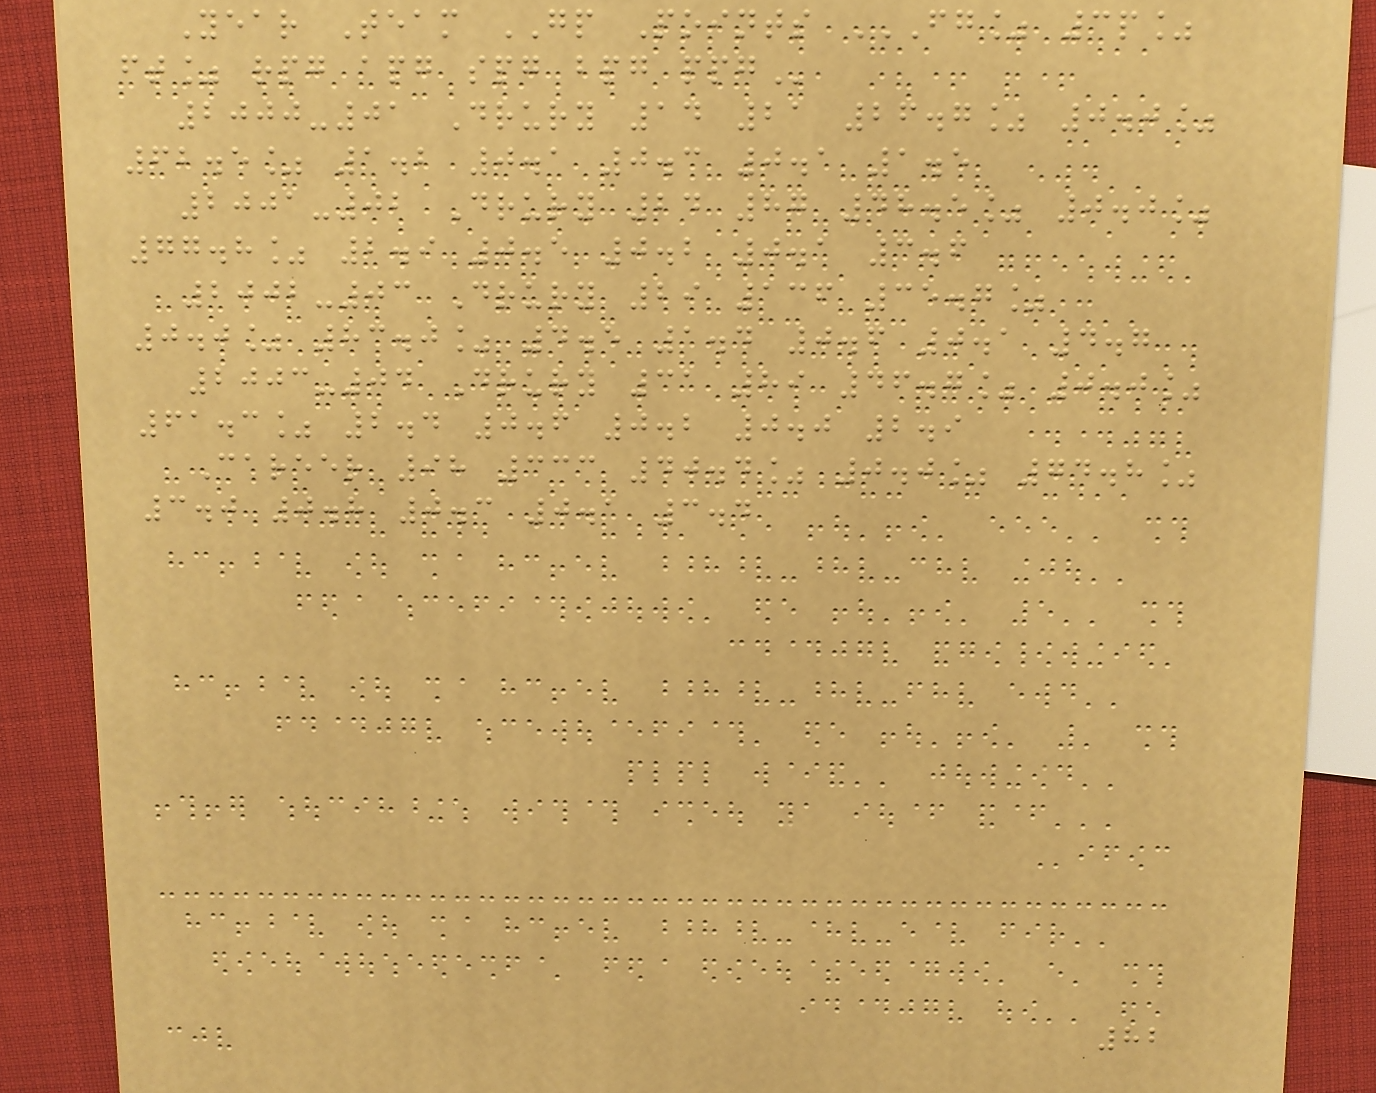Year Team GP Points FG% 3P%
FT% RPG APG SPG BPG PPG
2000-01 Drury 14 21 26.7% 0.0%
62.5% 1.2 0.1 0.3 0.1 1.5
2001-02 Drury 24 87 48.5% 0.0%
77.8% 2.9 0.5 0.2 0.1 3.6
2002-03 Drury 29 136 35.7%
0.0% 83.0% 4.5 1.4 0.6 0.1 4.7
2003-04 Drury 31 89 46.7% 0.0%
61.3% 2.4 0.6 0.2 0.0 2.9
Career 98 333 40.4% 0.0% 74.8%
3.0 0.8 0.3 0.1 3.4
82
